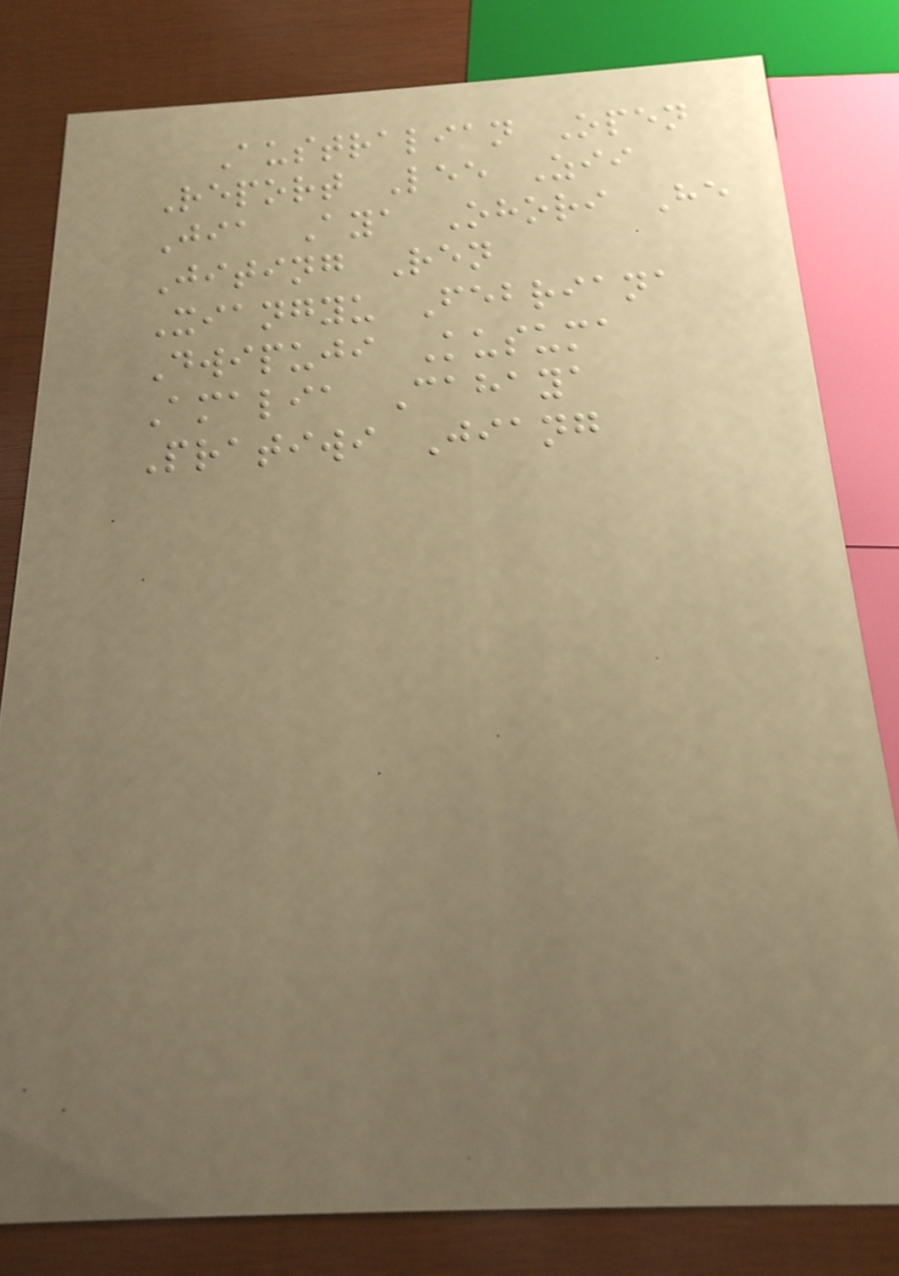Australian Open
Report Lee Zii
Jia Aya Ohori He
Jiting Ren
Xiangyu Febriana
Dwipuji Kusuma
Amalia Cahaya
Pratiwi Jiang
